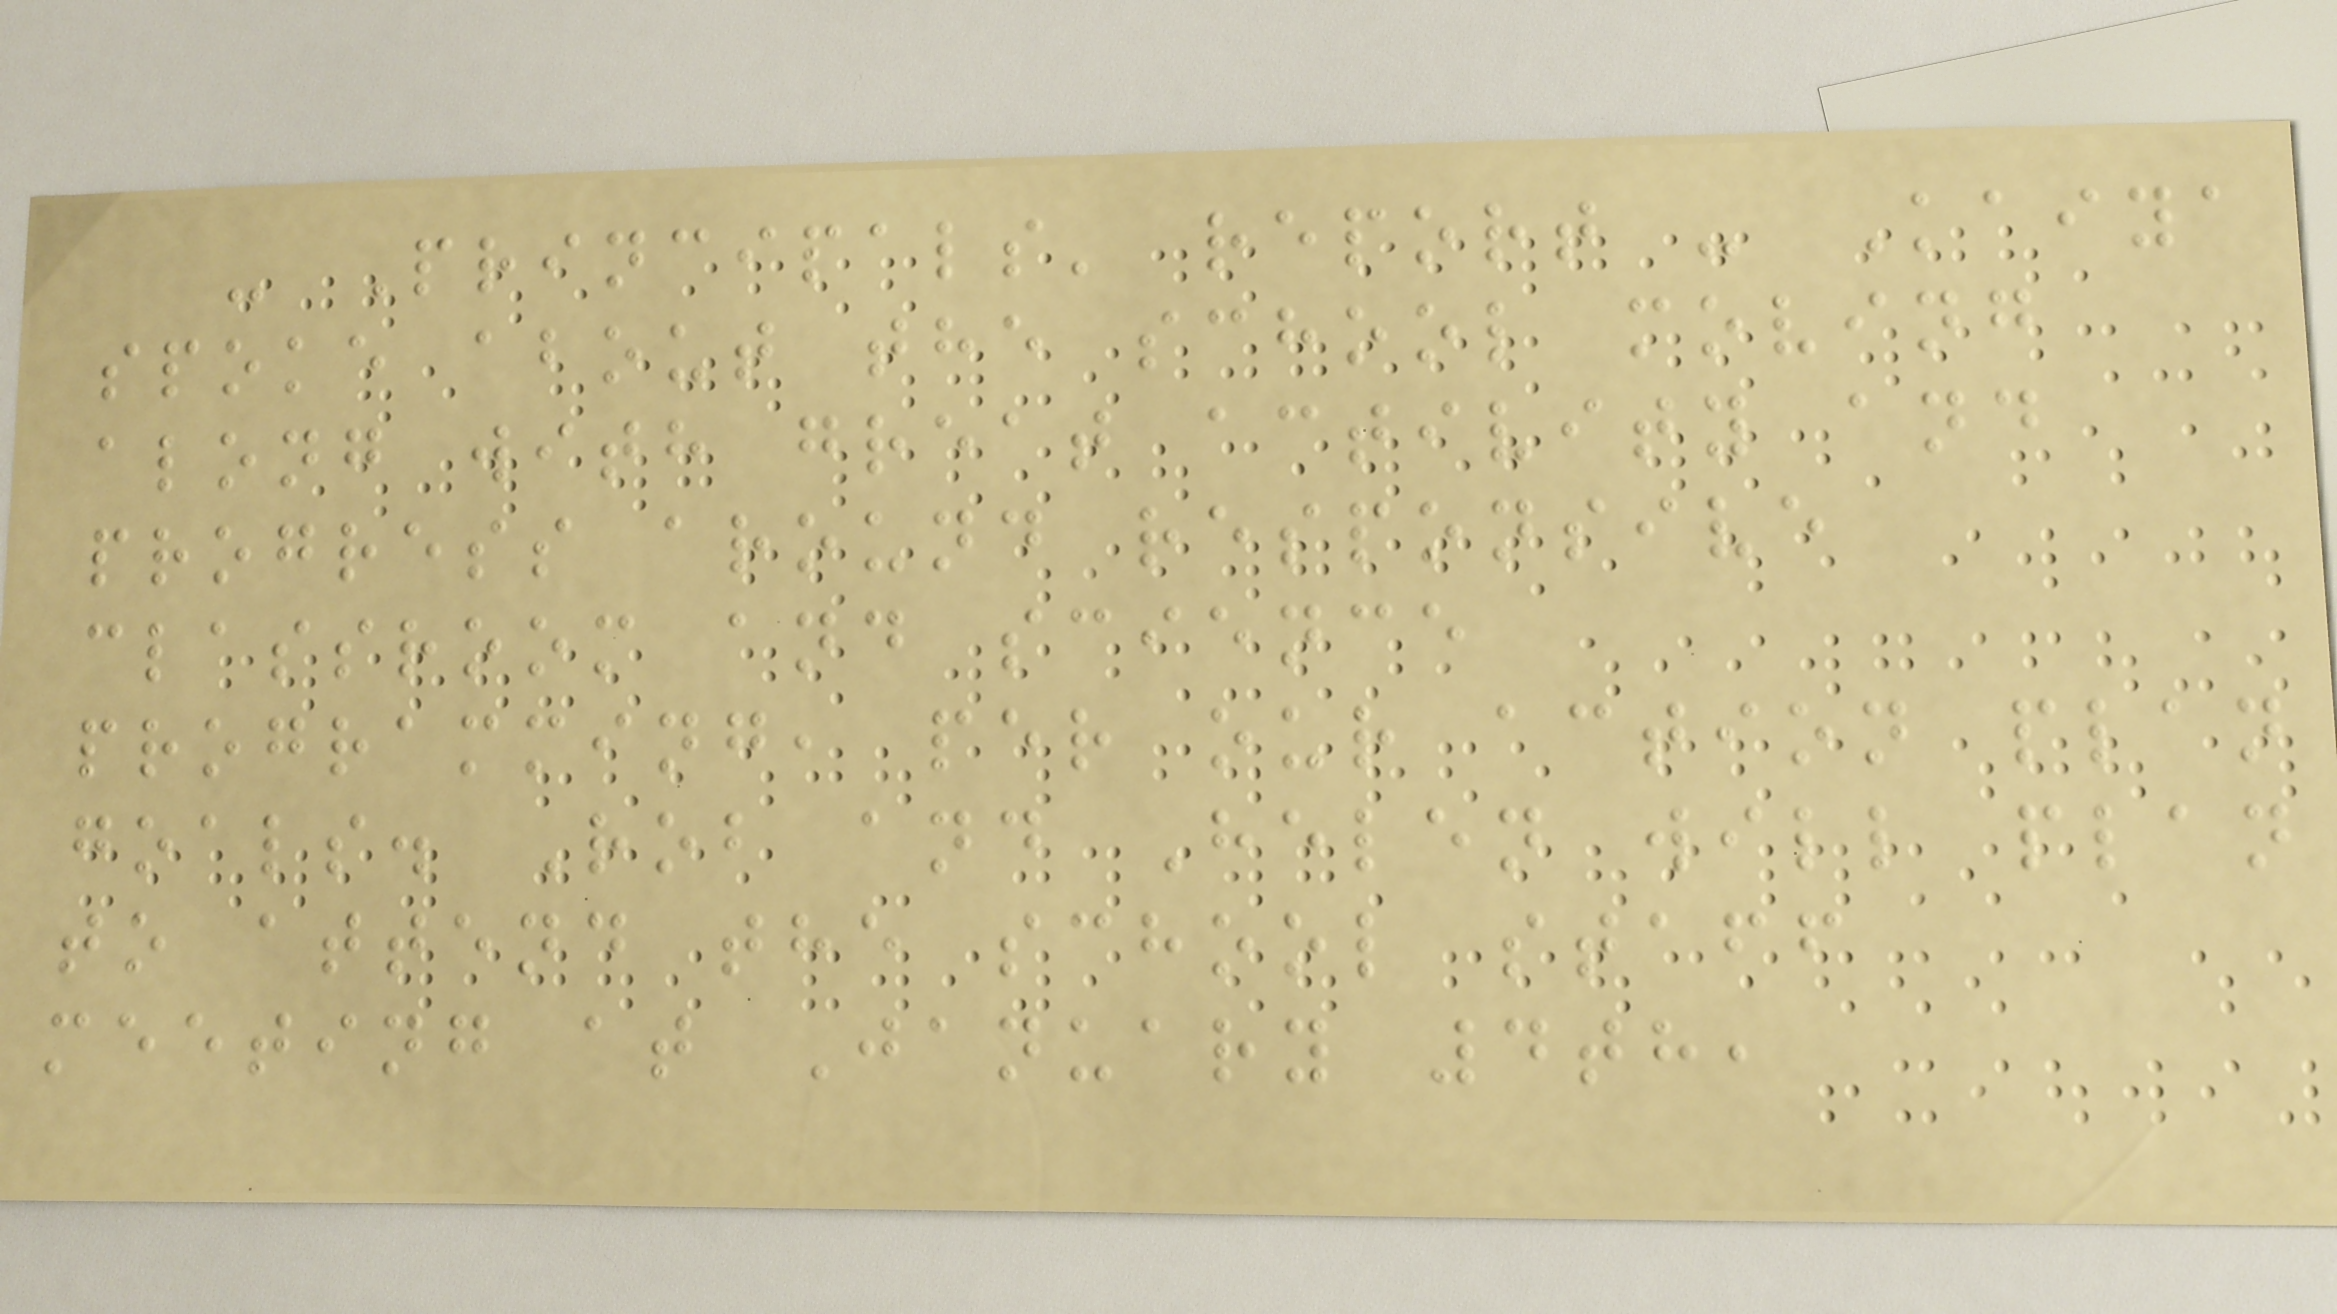- Principals' report - Kaiya
spoke about the school moving
along with great activity and
progress around responsive
classroom and science
programming, per our action plan
goals. Rob and Helen will plan
to attend the school staff
meeting at January 4th,
